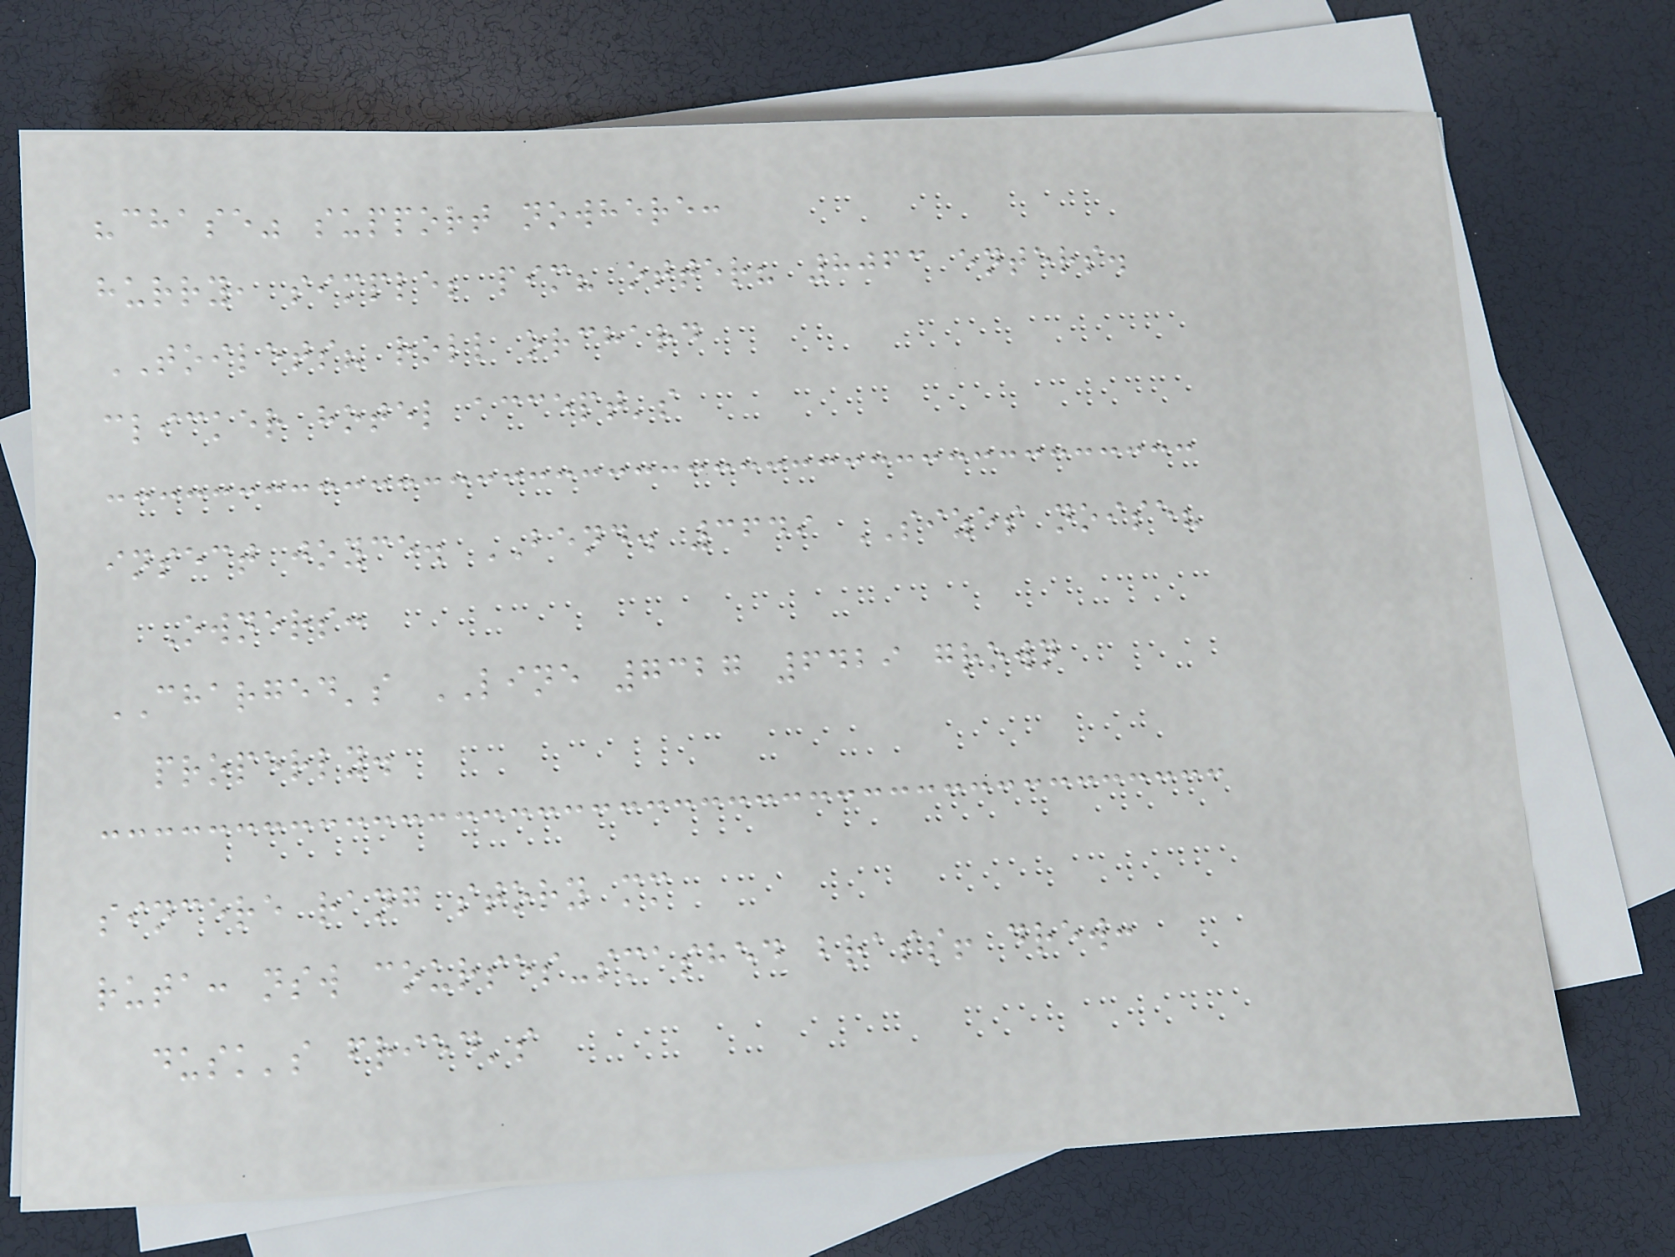"chase" support nowhere:
hurry, simple; pim? otter? 8063 enters.
TOILETS? roll orchard
clicker hotel accept's
insect joyce. BEND. 3649 SIZES noise?
Owners:
CHARGED's LINE 7327 6429 grown
properly.
sincere rang story mm
ruta: nsw courses-smashed brass! drew:
dusk's fried's
